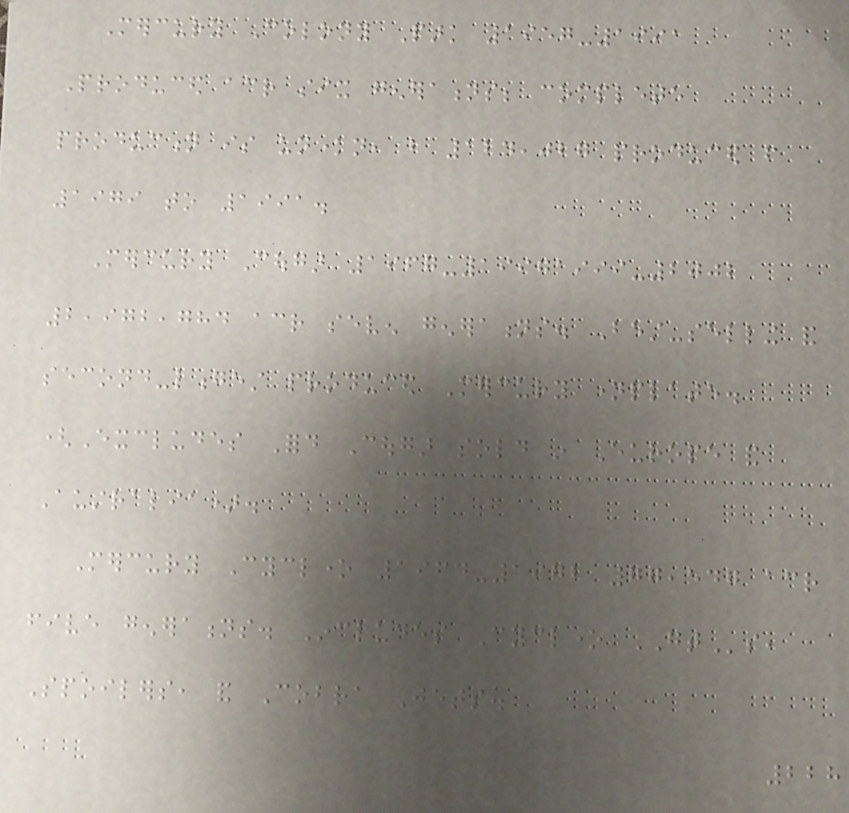Mercury Colony Park 1957-1991
Produced across six generations; complete
production is unknown, but 124,027 produced from
1979 to 1991.
Mercury Cougar 1967-19971999-2002
2,972,784 across seven generations. Best-selling and
second-longest produced Mercury nameplate.
(Excludes Ford Cougar sold in Europe and
Australia).
Mercury Cyclone 1964-1972 77,547 across
five generations. Includes Cyclone GTs,
Spoilers, and Cobra Jets.
228
